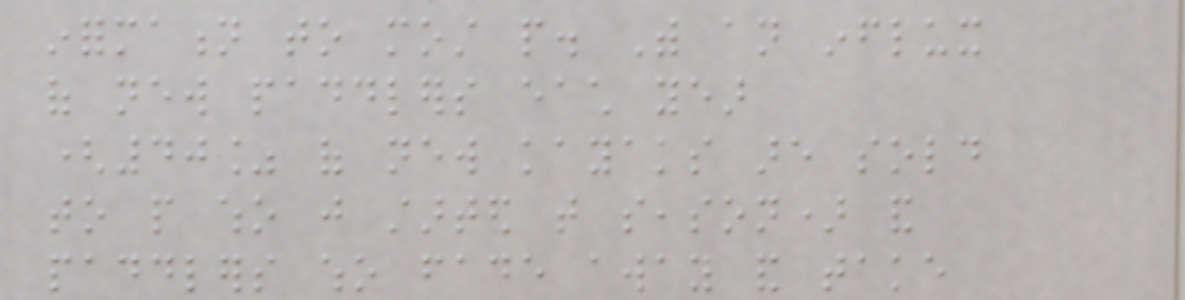information to most people. With an influx
of new paddlers each year
(40% of new kayaks are sold
to people who just started that season) and
paddlers who fade away and take
